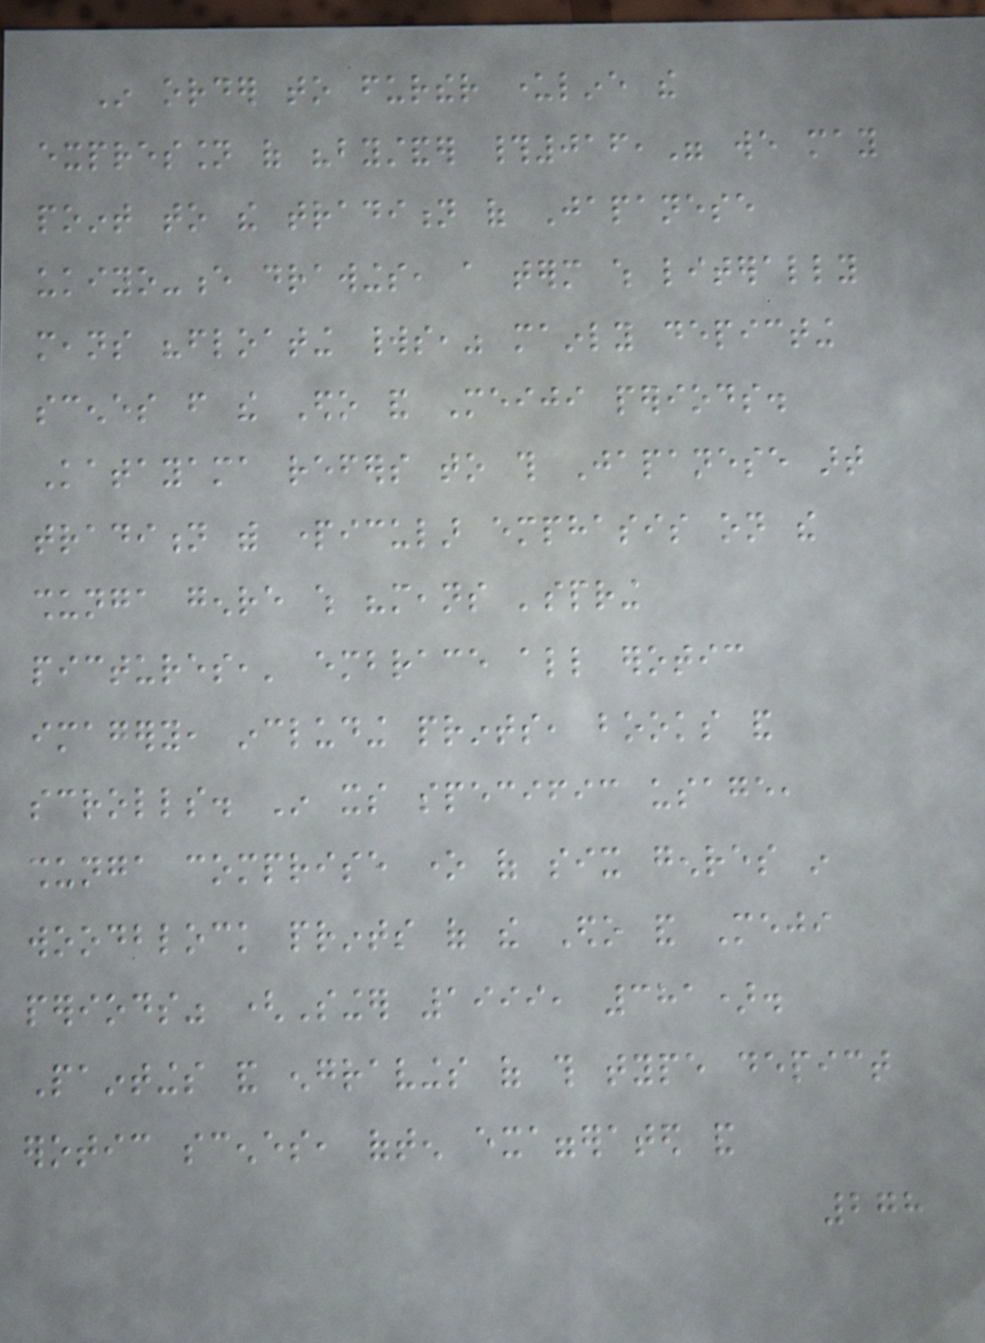In order to further underline the
expression of "bystander #016," we may
point to the tradition of Japanese
ukiyo-e drawings, a term which literally
means "floating worlds," mainly depicting
scenes from the Edo and Meiji periods.
Katayama refers to this Japanese art
tradition with particular emphasis on the
shunga genre which "means 'spring
pictures,' embrace all erotic
imagery, including prints, books and
scrolls. In its specific usage,
shunga comprise one of six genres in
woodblock prints of the Edo and Meji
periods" (Singer 1999, 381).
Paintings and engravings of this type depict
erotic scenes, often exaggerated and
278
